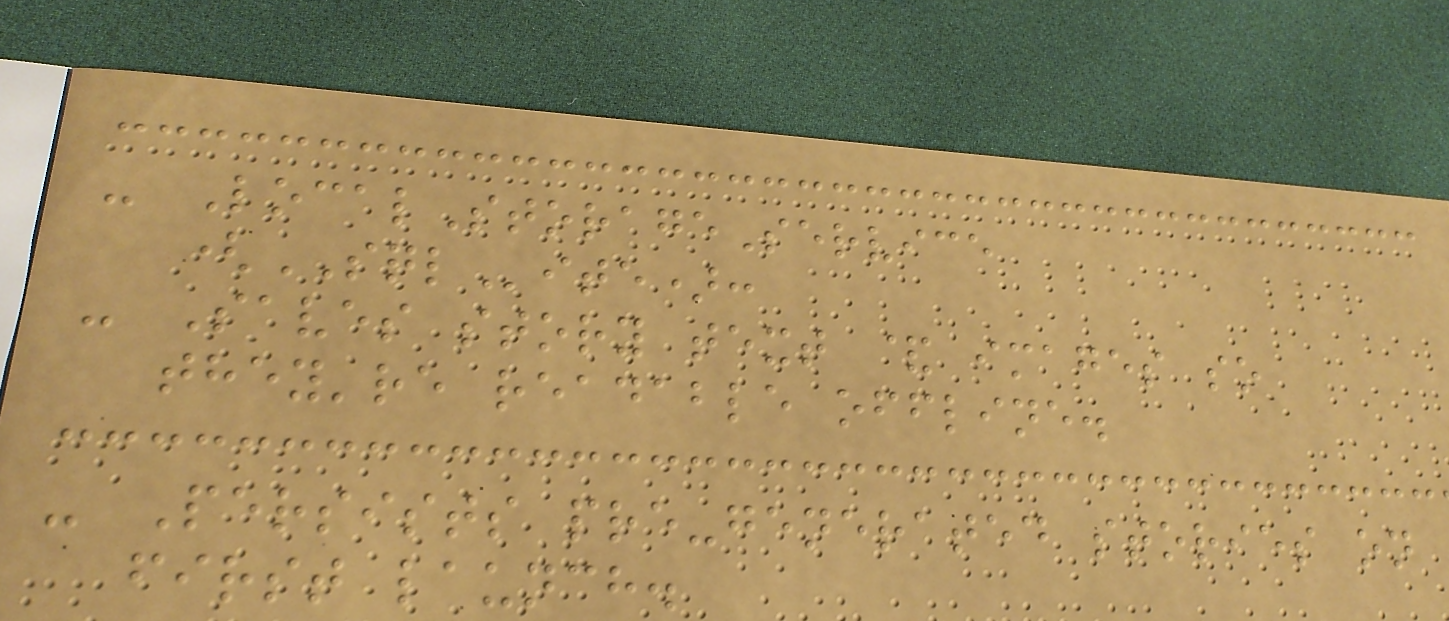- LocalStorageService
(SQLite):
- Saves story text & images so
they're readable offline.
- Persists pre-generated stories on
first launch.
